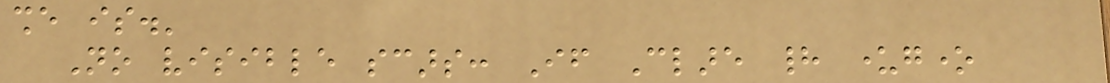she is.'
No visible scars: If Clare had undergone
